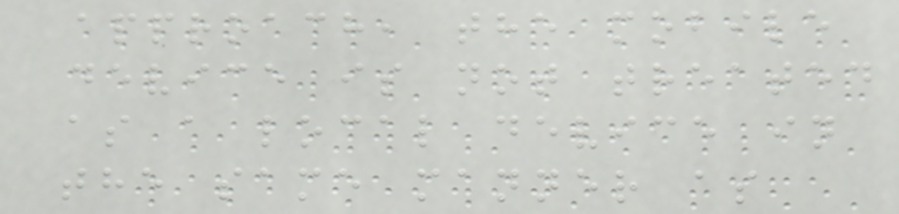approach, the mobile
device is not treated
as a local device in
the same manner as
